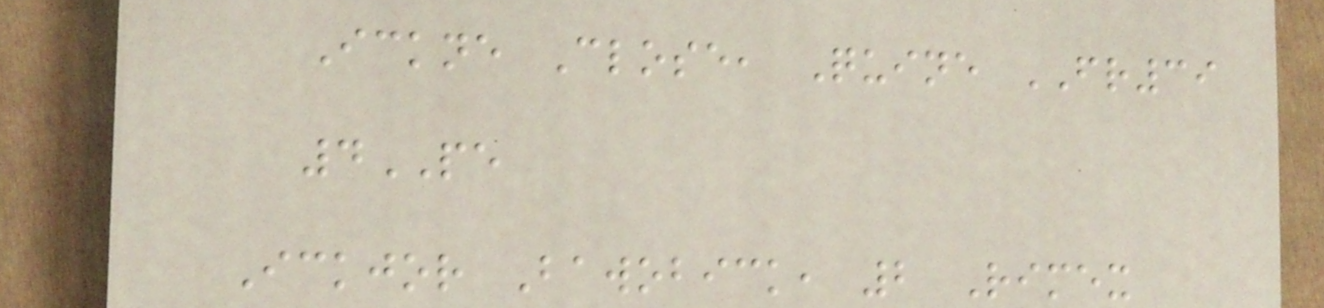Ickne Close, Quine FR39
4PE
Ickjor Bawobick, 2 Rimex
